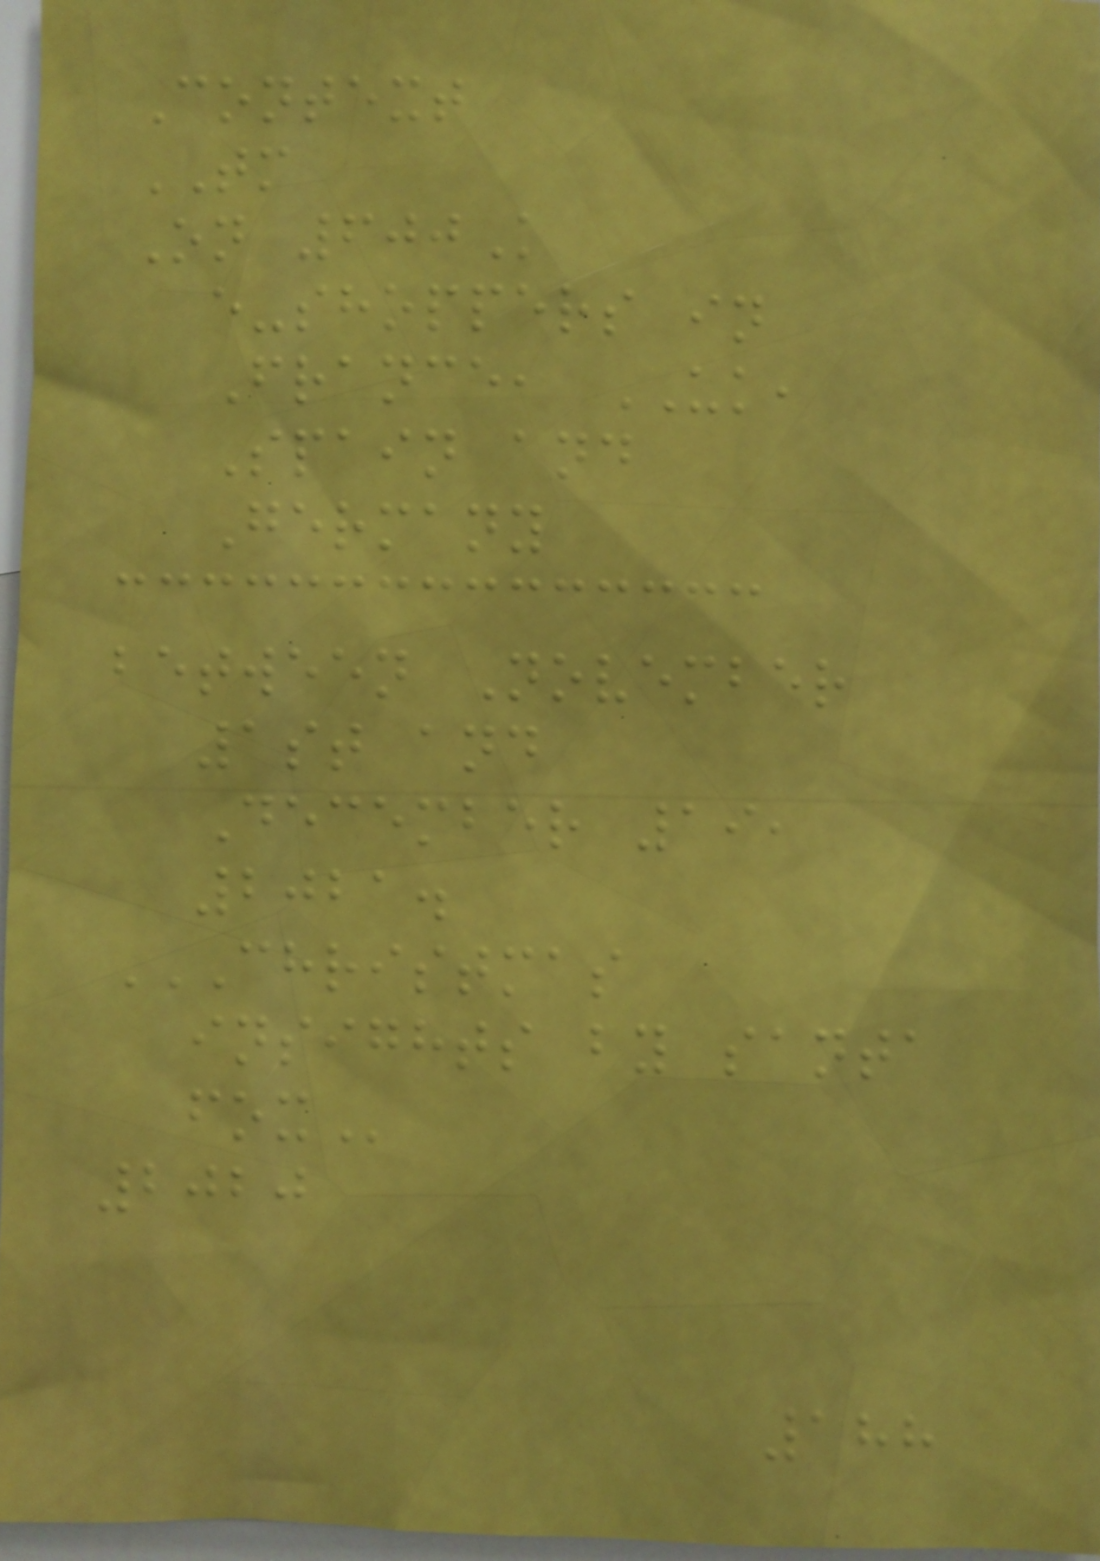Context
TM
On 600K
e-shoppers in
France, UK,
Spain and
Germany
between November
1st and
December 19,
2021.
CHRISTMAS
INSIGHTS BY SANTA
FOX
2020
188
